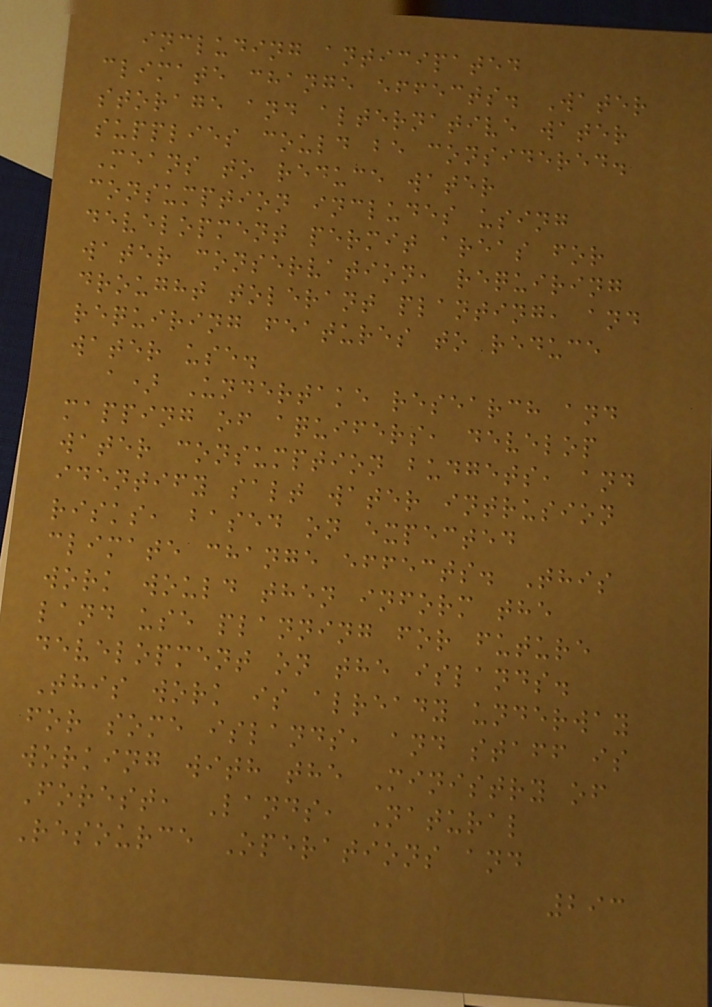including anticipated
climate change effects. Water
storage and alternative water
supplies could be considered.
Means to reduce water
consumption includes using
development permit areas for
water conservation, requiring
drought tolerant planting, and
requiring features to reduce
water use.
a) Undertake research and
mapping of aquifers, develop
water consumption budgets, and
identify salt water intrusion
risks, based on expected
climate change effects. This
work would then inform the
land use planning for future
development on the islands.
This work is already underway
for some islands, and staff is
working with the Ministry of
Forest, Lands, Natural
Resource Operations and
293
